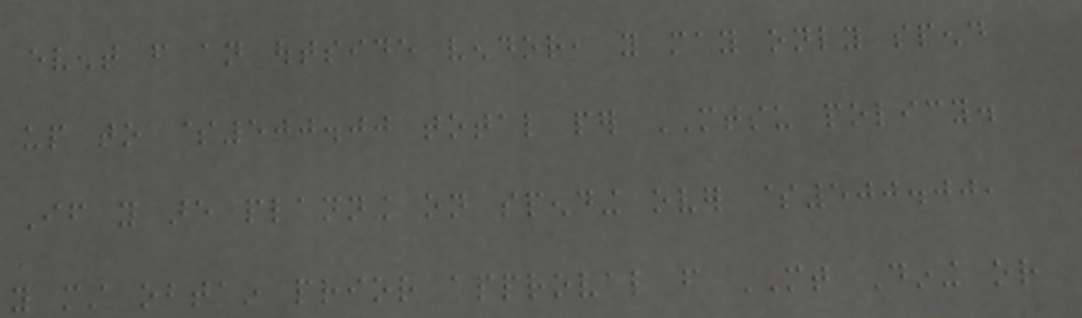event from an outside vendor, you may only spend
up to $500.00 total per MTSU policy.
If you are planning on spending over $500.00,
you must obtain prior approval from MT Dining or
